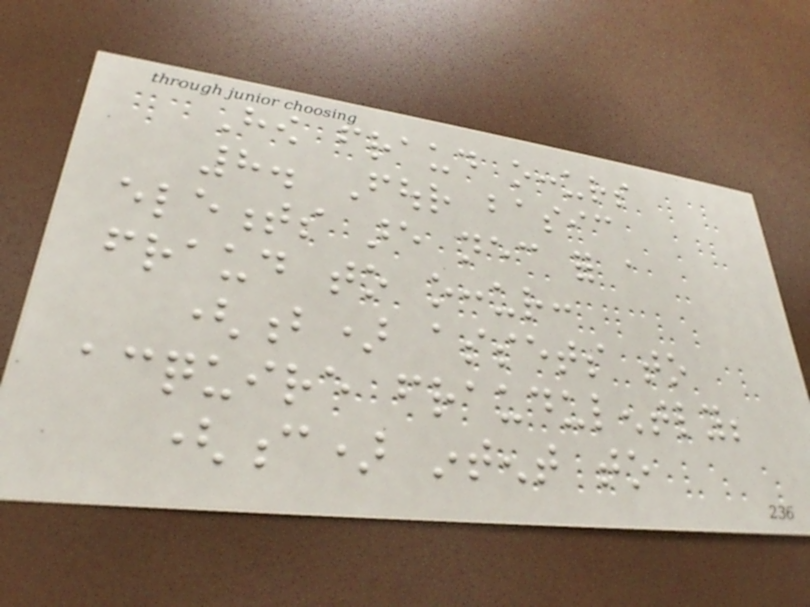How fraud occurs
8. Four basic
elements are necessary for a
fraud to occur:
(b) assets to
acquire fraudulently;
(c) intent to
